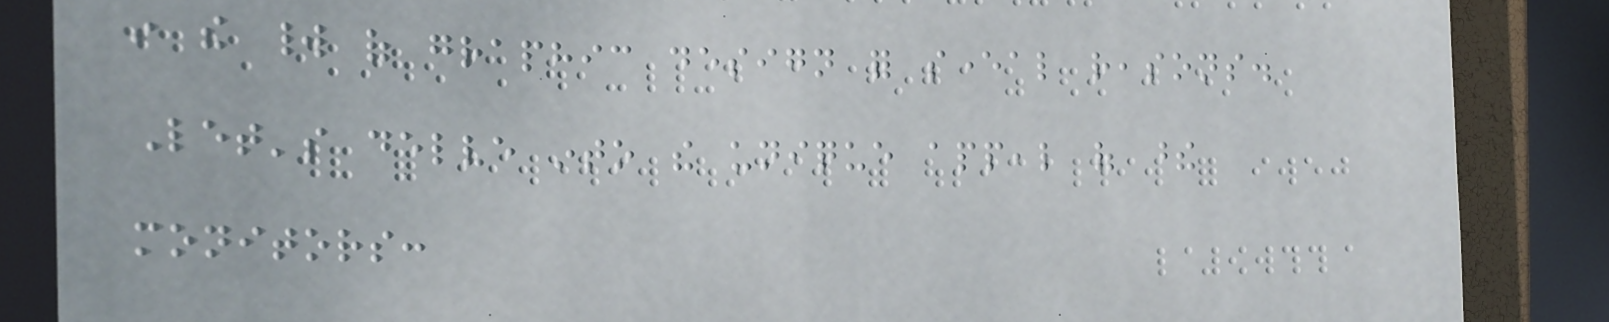in the world of graphic design for several reasons.
Let's delve into the unique appeal of these
monitors:
